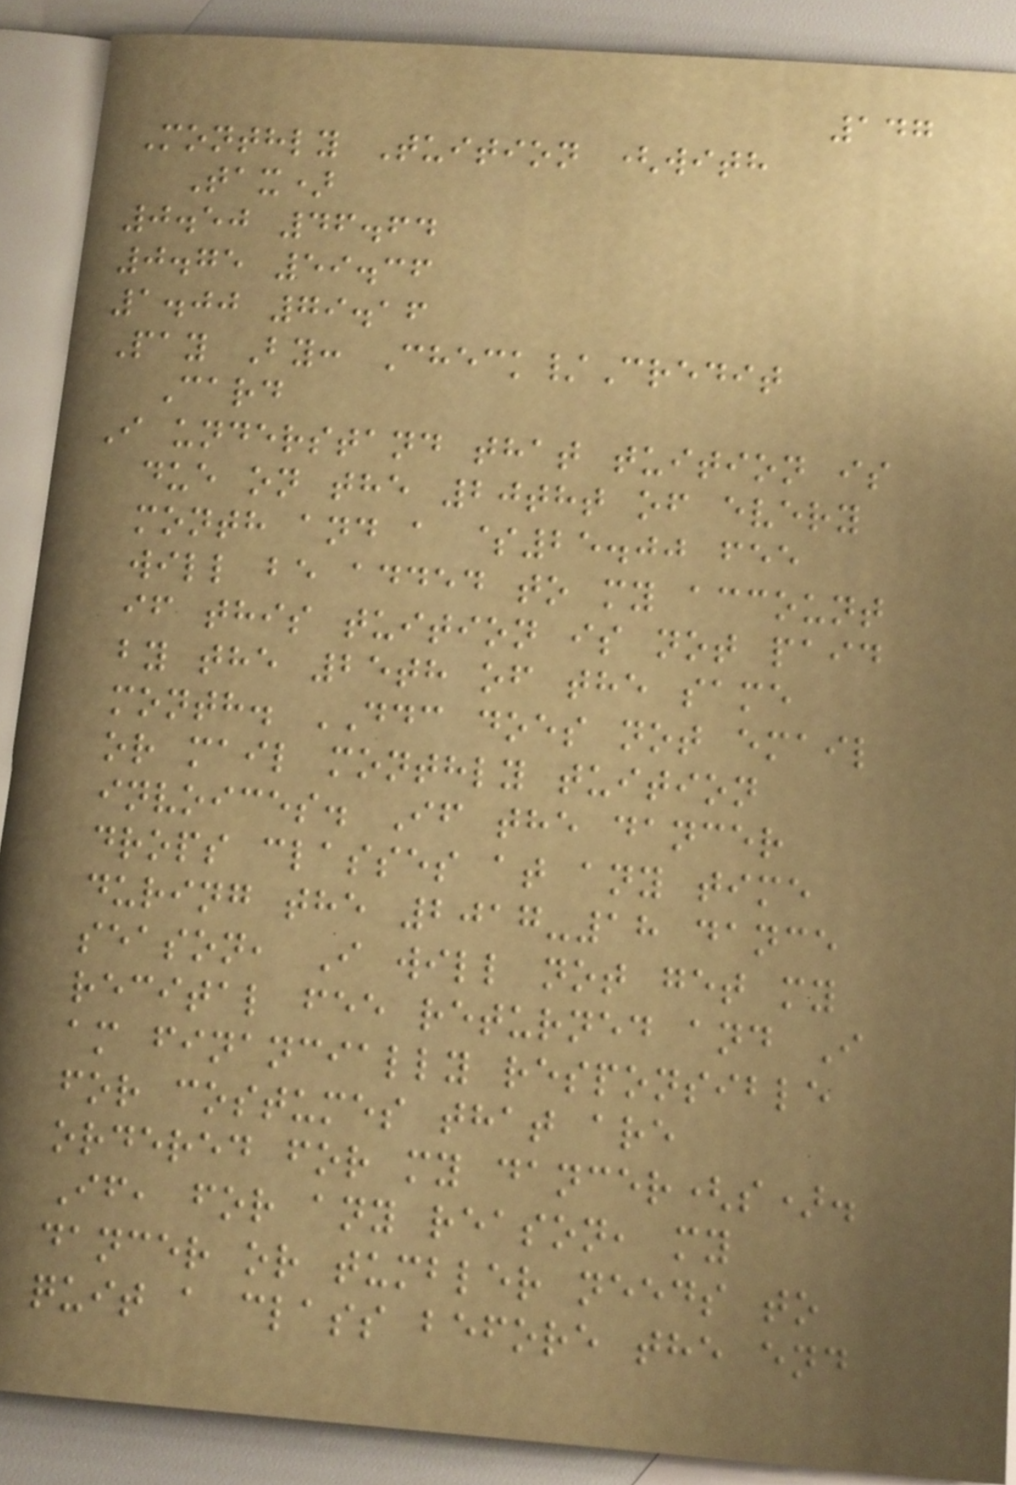147
Monthly Tuition (with
Tax)
0.50 46.64
0.75 59.36
1.00 79.16
Pay By: Check/Credit
Card
I understand that tuition is
due on the 20tht of every
month and a $25.00 fee
will be added to my account
if this tuition is not paid
by the 25th of the same
month. DDC does not email
or mail monthly tuition
invoices. If the dancer
drops classes at any time
during the 2017-18 dance
season, I will not get my
recital fee returned and I
am financially responsible
for costumes that are
ordered for my dancer(s).
If, for any reason, my
dancer or tumbler needs to
quit a class before the end
